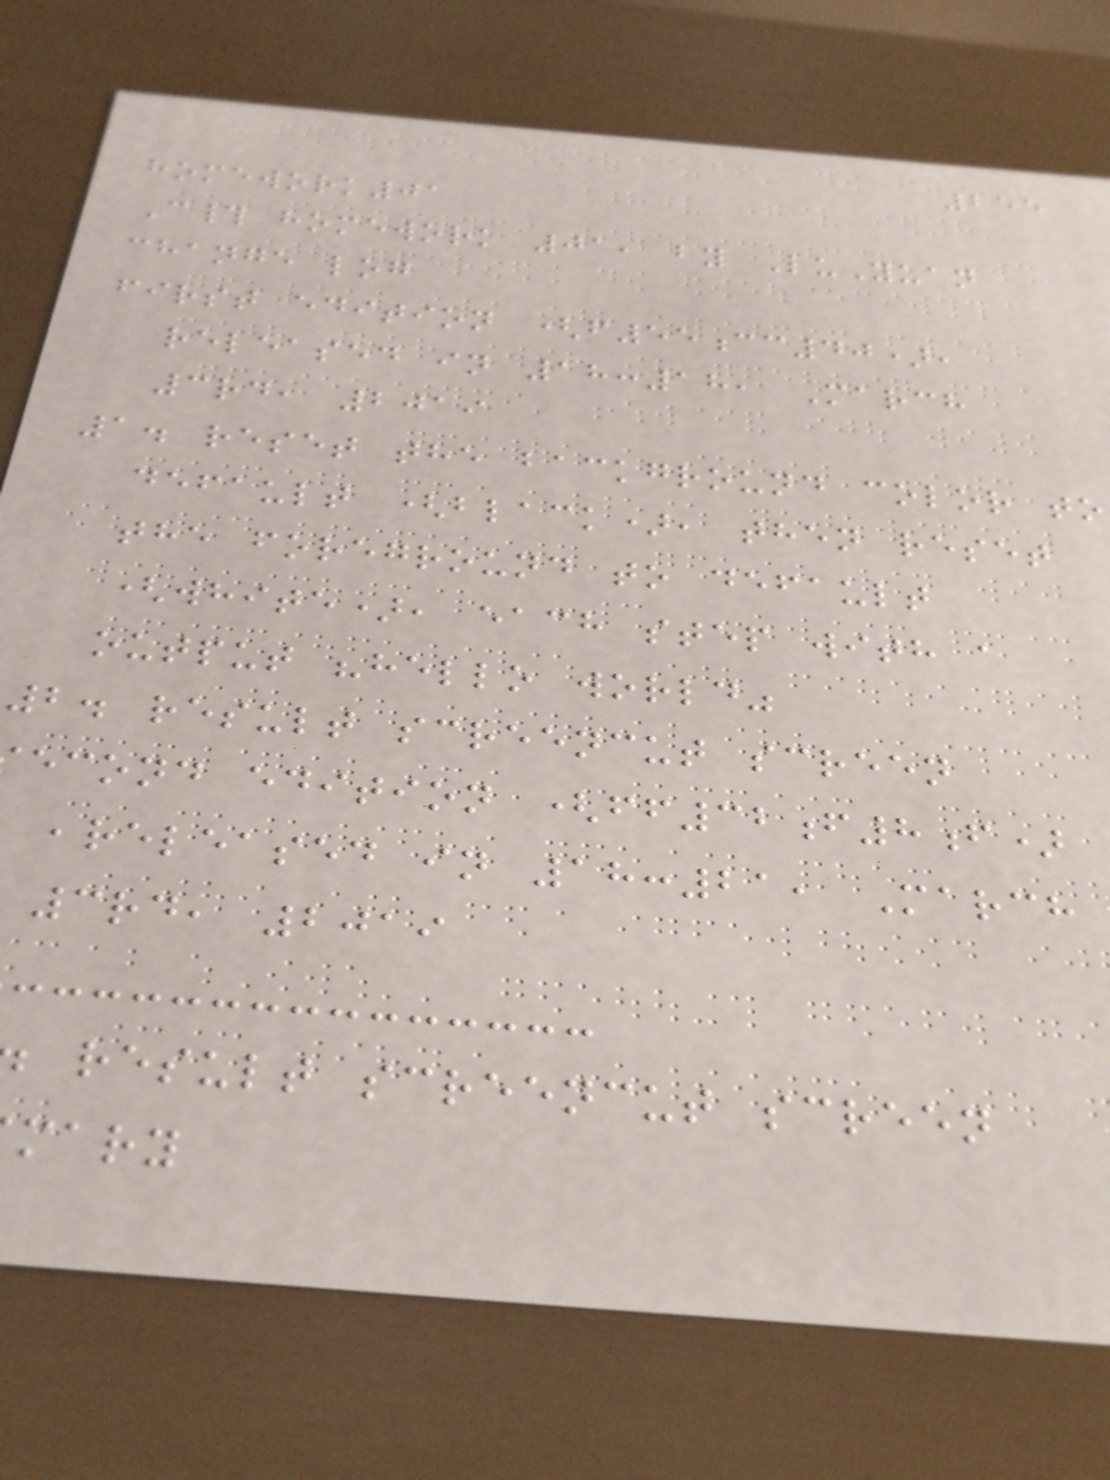255
homework01
C# homework 01, by LuYuan
change log
first edition (f55cc40),
released in 18:18, March
3rd, 2019
1. reset the background color to
default (black), then reset
the foreground to default
(white), each step with a
output "hello world"
2. result screencut screen
econd edition (ff32f8f)
,released in 18:21, March
3rd, 2019
result screencut screen
mary
